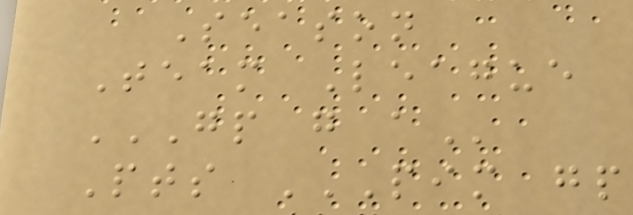Season
Team League
GP G A
Pts PIM GP
